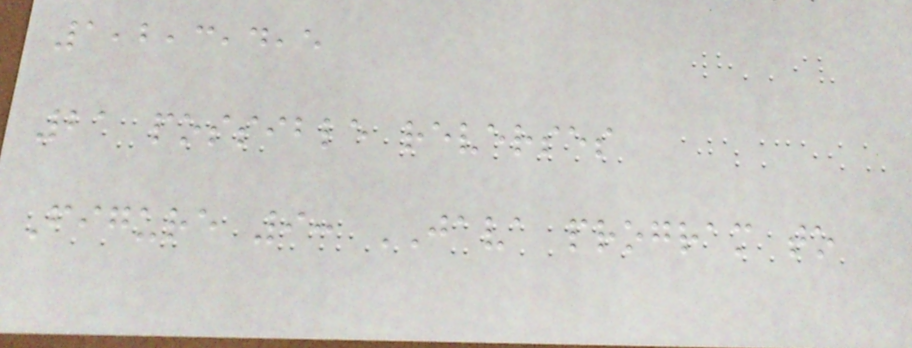1,2,3,4,5
21 possible reverses
Figure 9: JAVA program to
